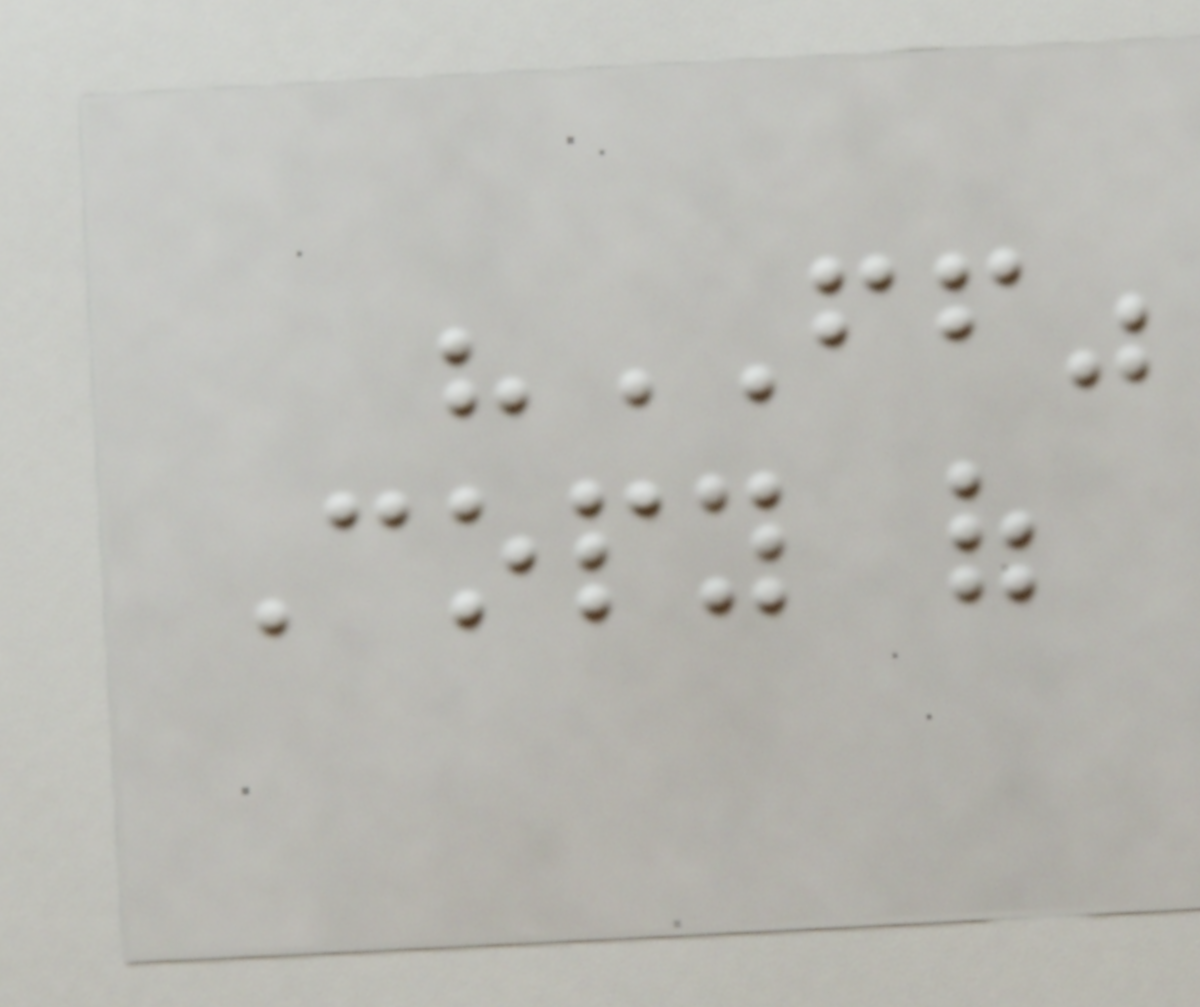"FF"
Copy of
